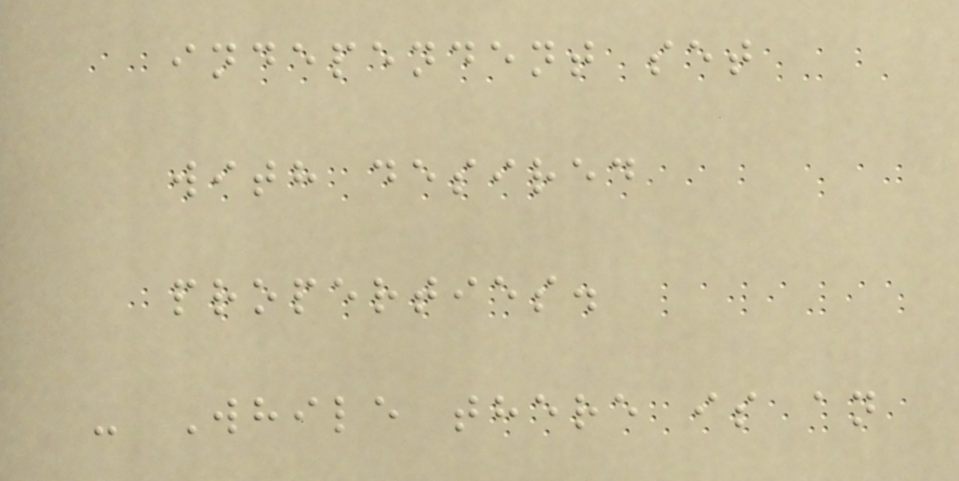independent set
with desired
properties.
- While there is an
